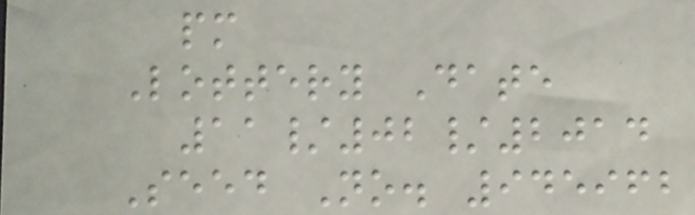pm
Lottery Date
11/02/2014
Seed No. 945962
